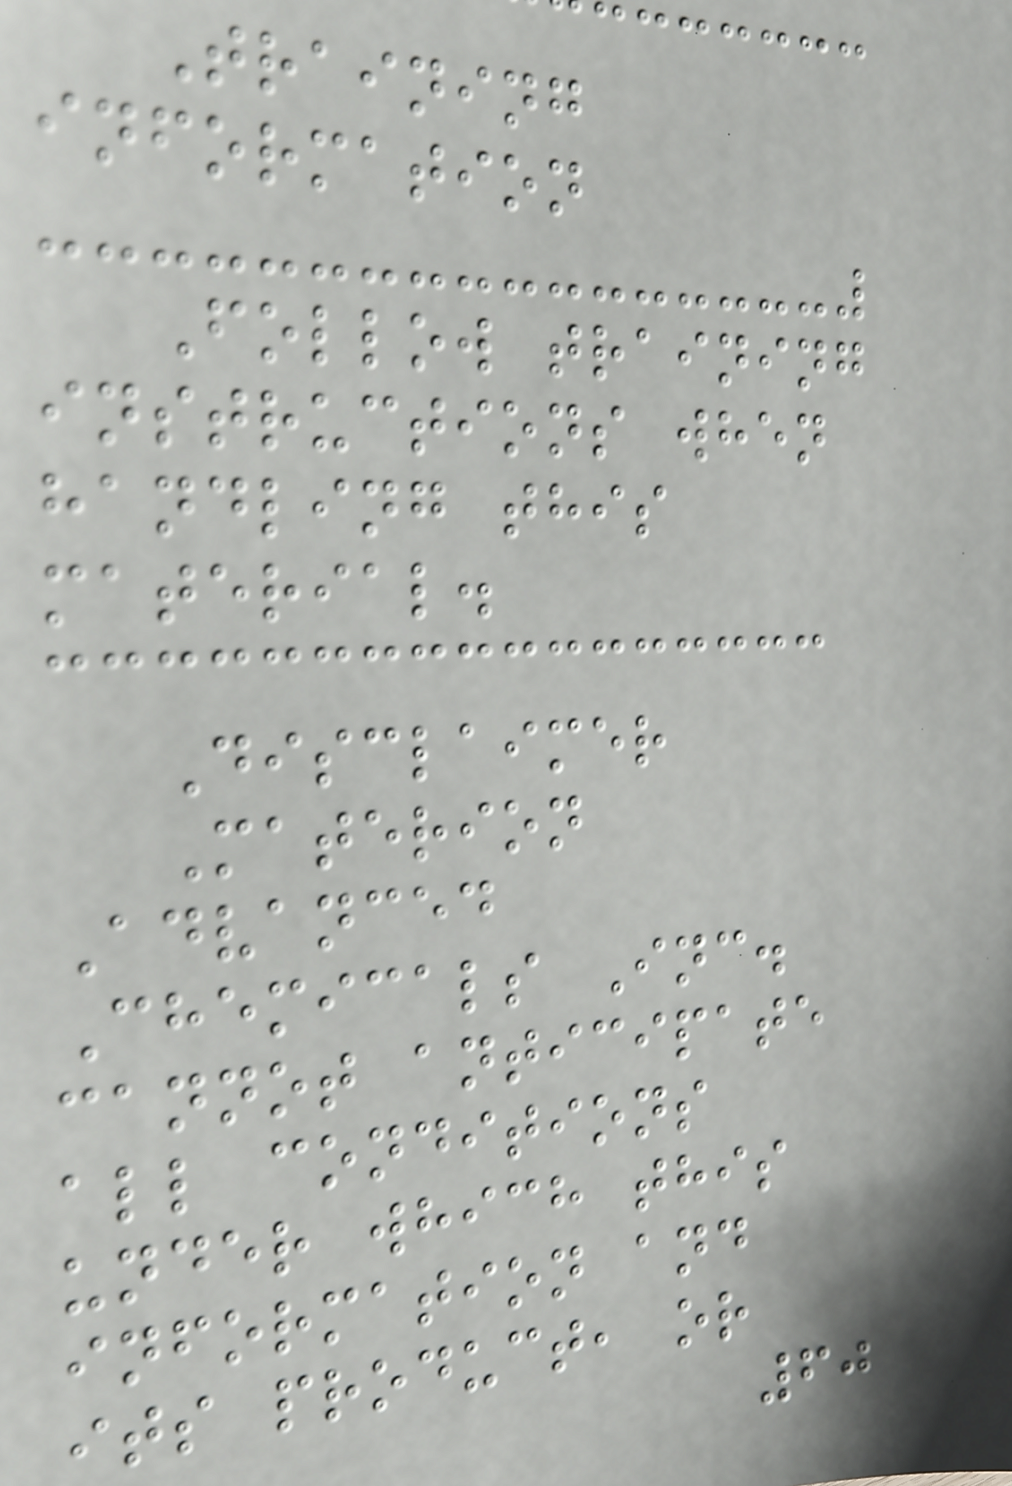Training
information
Follow training
instructions when
handling this
material.
Disclaimer
Materion
Advanced
Chemicals Inc.
cannot anticipate
all conditions
under which this
information and
its product, or
60
